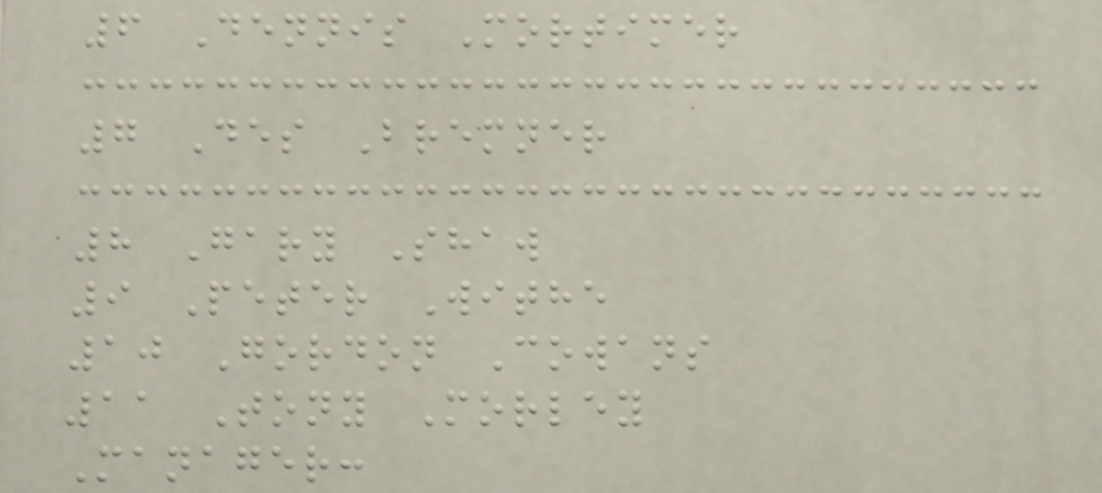6 Dennis Mortimer
7 Des Bremner
8 Gary Shaw
9 Peter Withe
10 Gordon Cowans
11 Tony Morley
Manager:
